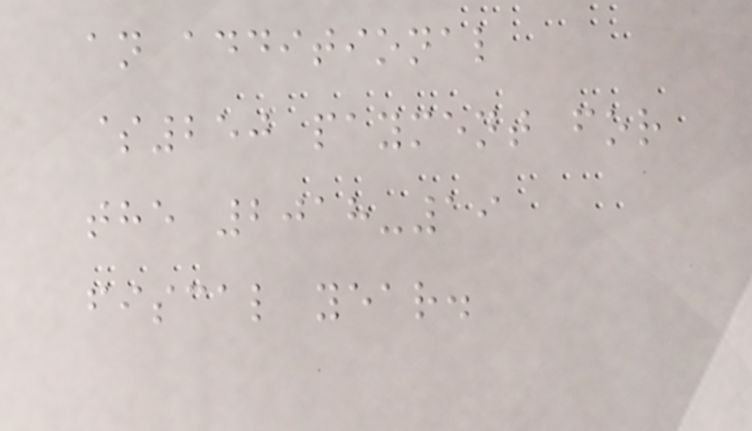an additional
$250 payment for
the 2018-19
fiscal year.
